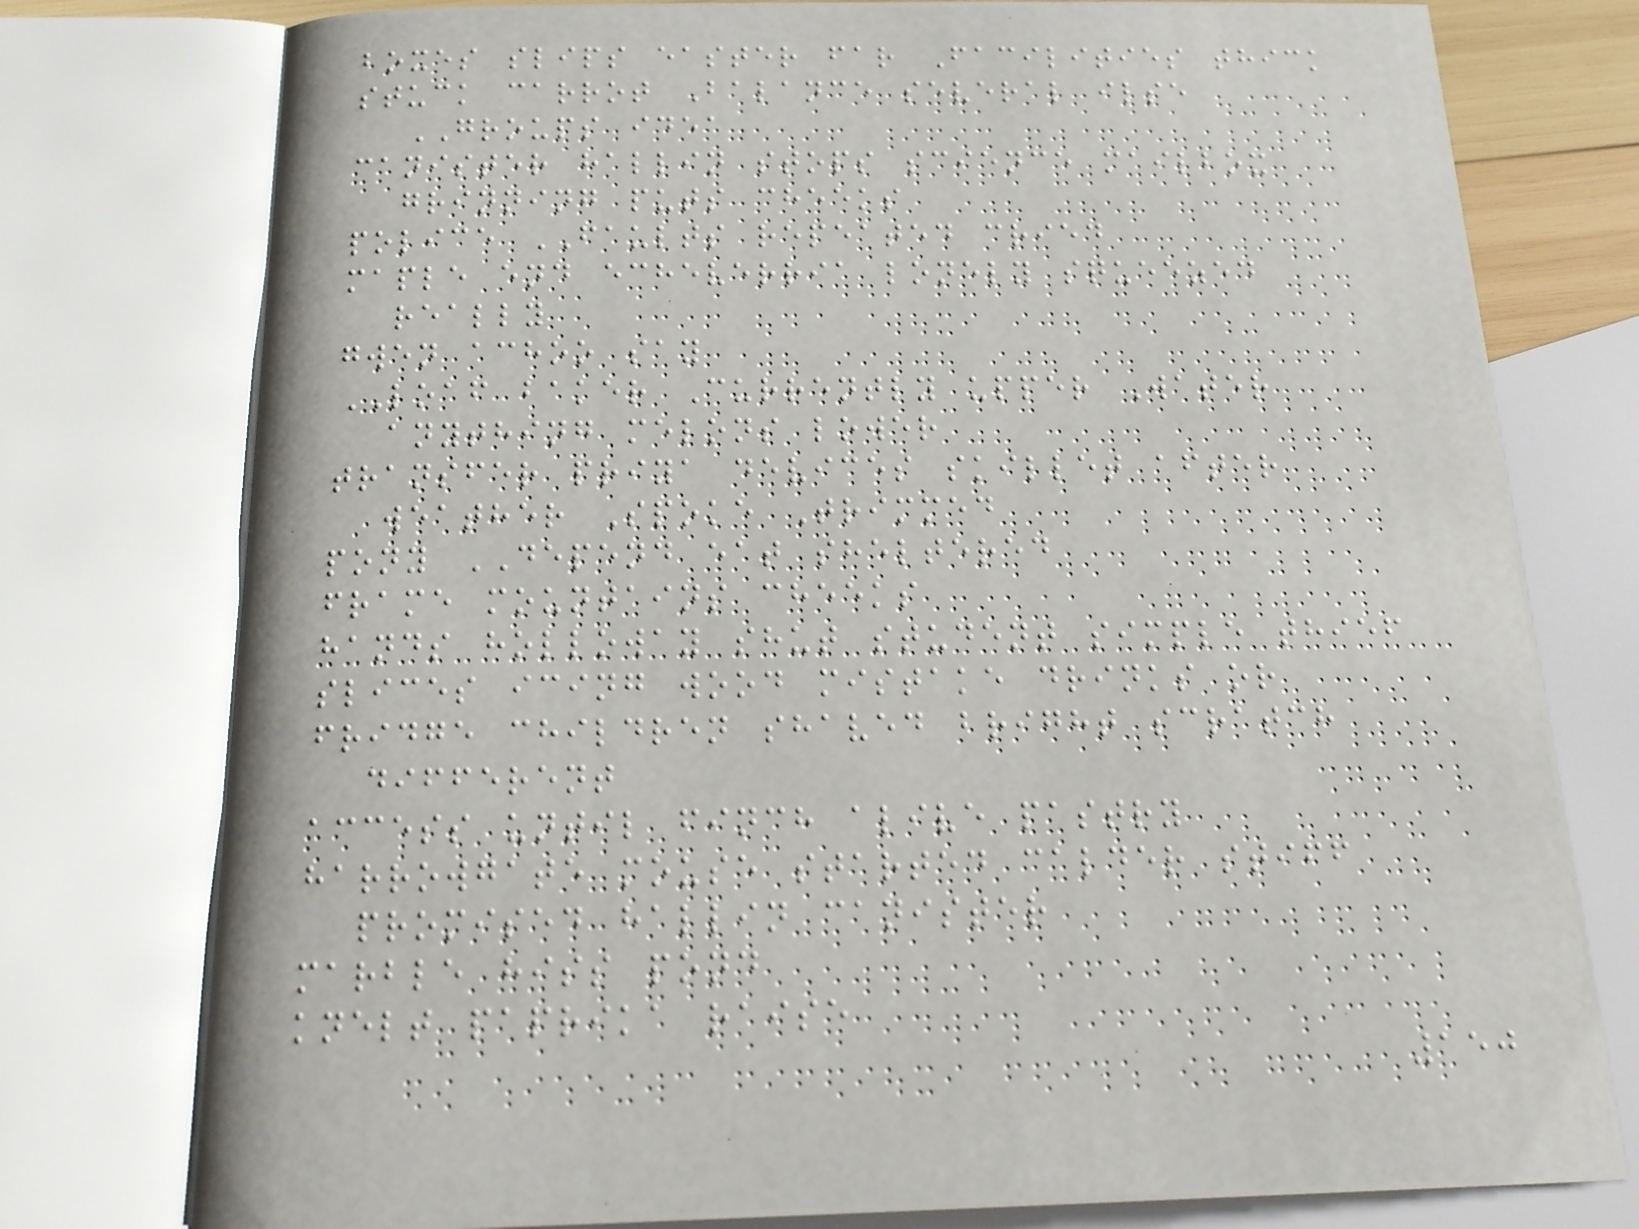boxes slips easter far Facilities thick
stuck carrot Balance several ilse
GROUPS idea
canister hallin stops science mailbox
grinning puts cheeks
police FAULTS repeated cried
maple end echeverria lonely squeezed
really
gwen achoo say
LOAF baker Currently upper Water
anything melons lower
transfer priya devices skillet after
weather Spoke Trimmed
pony DEPEND eat sheltered
frame mountains cheeks
hands holloway shut student simple thief
slices icing wood mistake drinks or
fridge children shaved bright scratch
different
access until finch alive pastry
harrowgate mouse started calder stiff
promised hallin canister
marble hiss pond
knelt paprika raise
150
